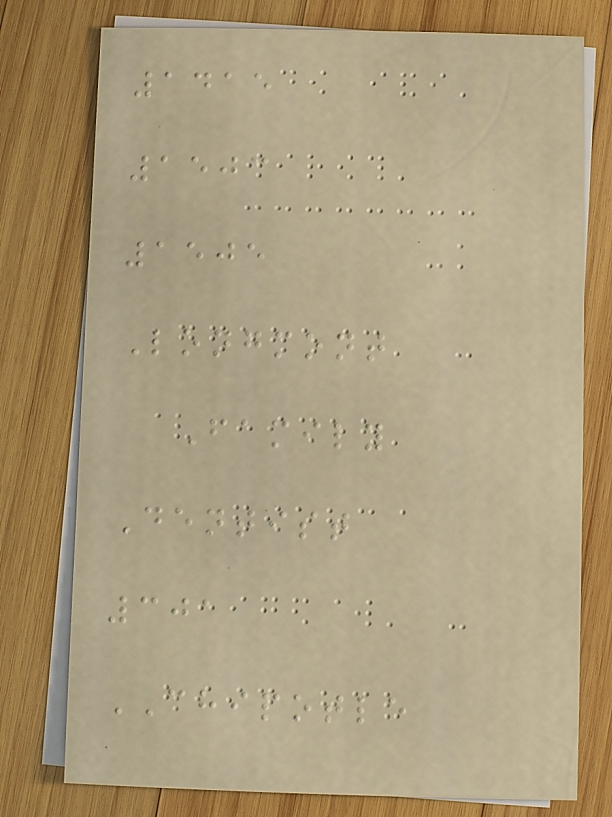1415
1503
1505
Longmont
Family
Dentist
301
CHIPOTLE
